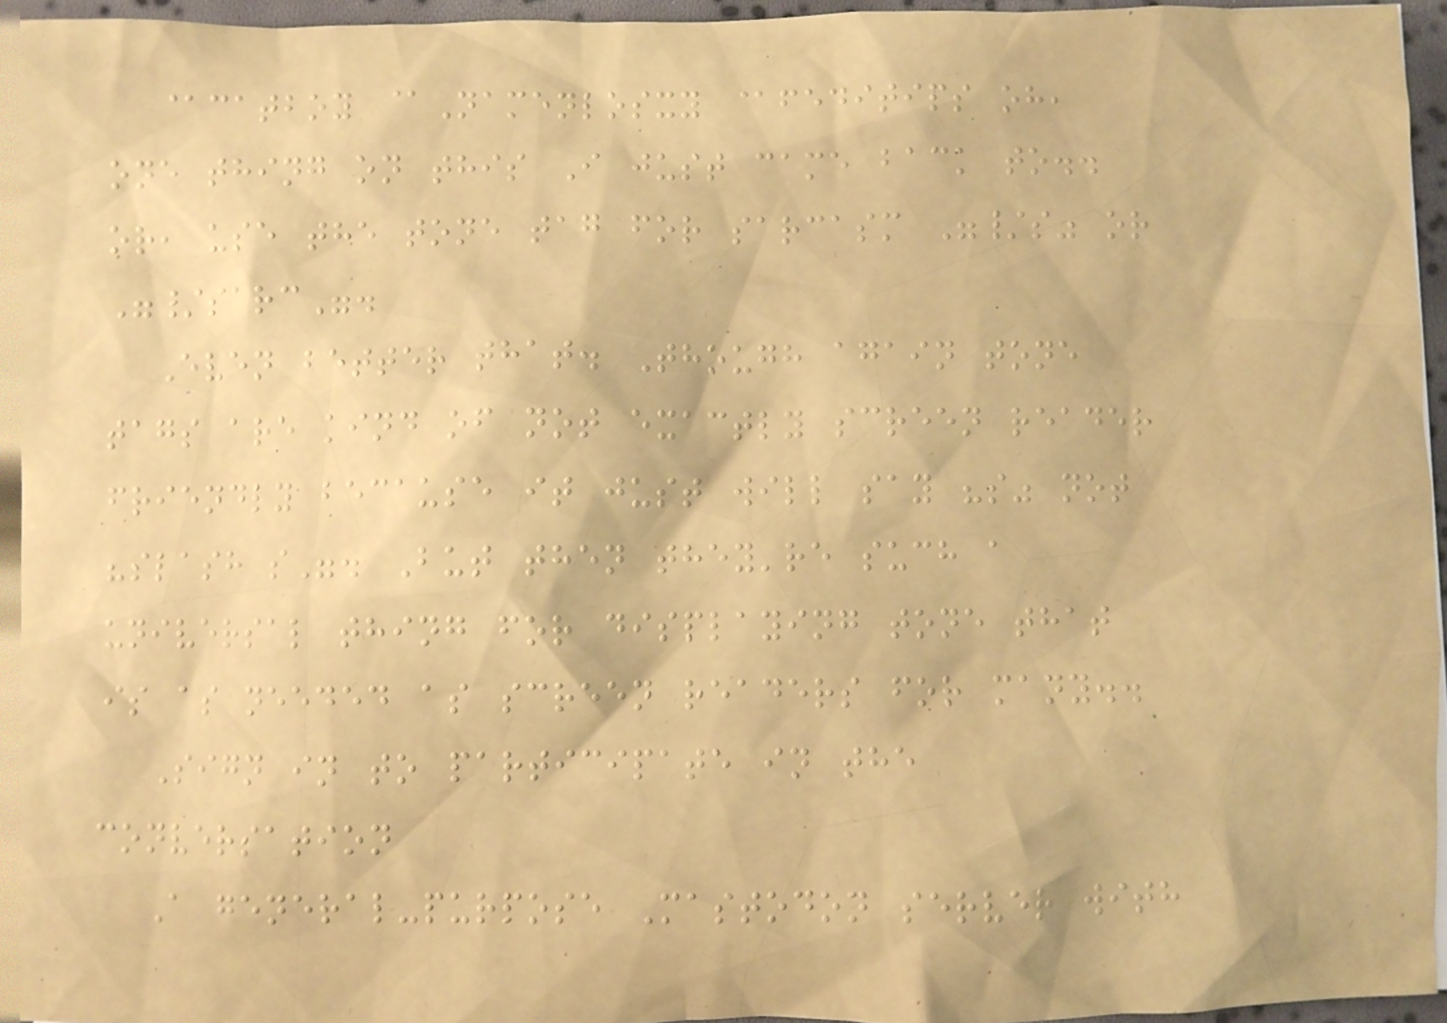@catboy @Namenlosxy @feditips oh,
one thing on this I just came back to..
or, use the tone tag for sarcasm "/s" or
"/sarc".
Even better that. Though again tone
tags are kind of not exactly screen reader
friendly because it just will say "s" not
"slash s". But then they're such a
universal thing for displaying tone that
is as needed as screen readers for many..
Sign in to participate in the
conversation
A general-purpose Mastodon server with
